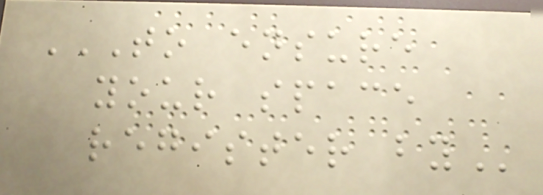TO ENSURE
YOUR SPACE
REGISTER BY
